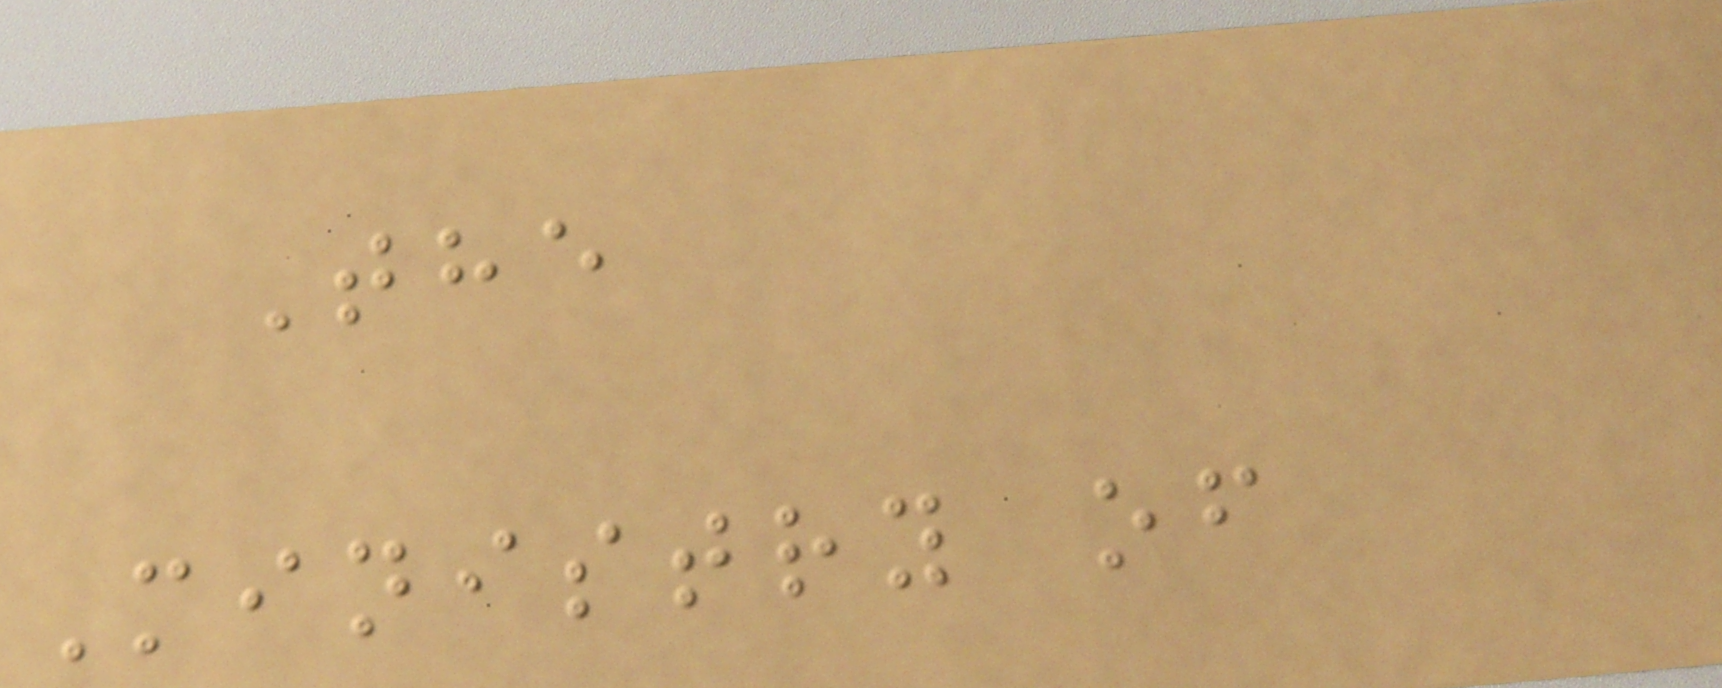The
Ministry of
